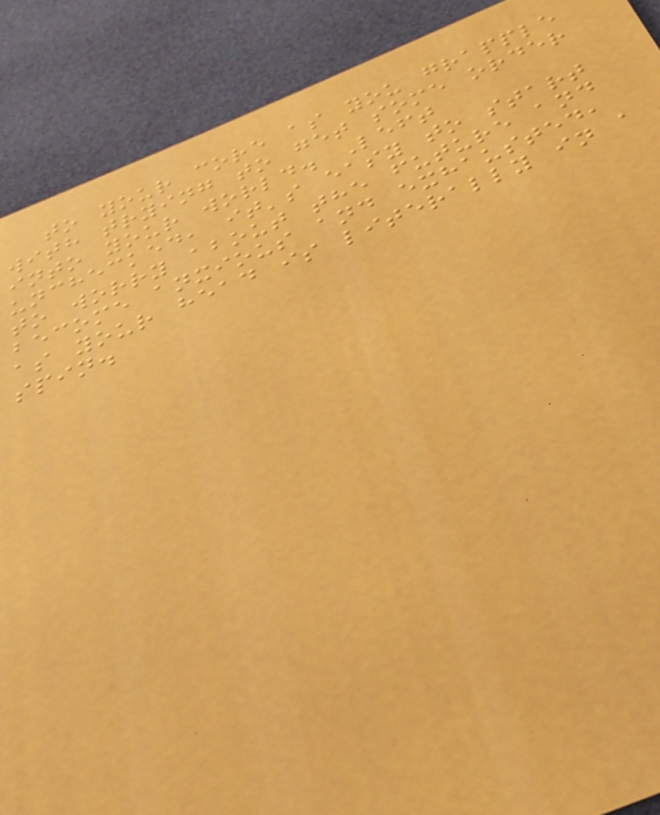to your core as you grapple
with trying to get some order
into your world. Left
unchecked, it's easy to start
to worry about the future and
become anxious and exhausted,
as your head is literally in a
spin.
